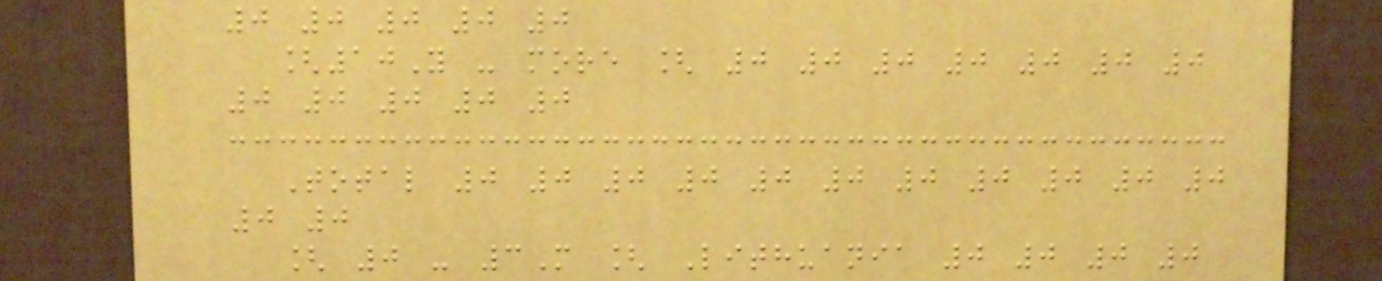0 0 0 0 0
[10Y - more [ 0 0 0 0 0 0 0
0 0 0 0 0
Total 0 0 0 0 0 0 0 0 0 0 0
0 0
[ 0 - 3M [ Lithuania 0 0 0 0
